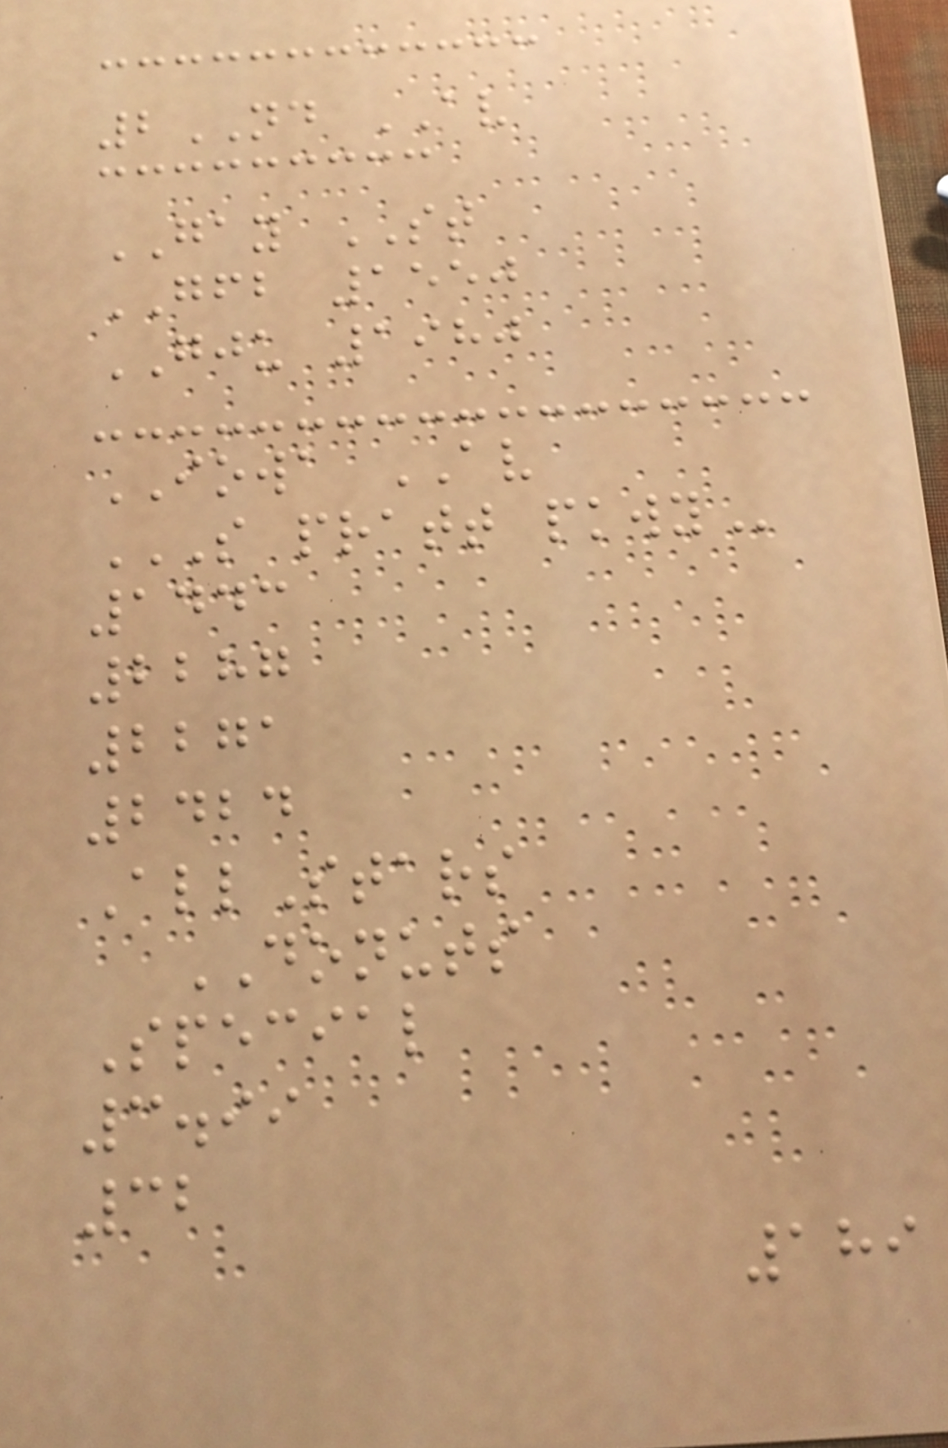2ND AV
GAY ST
GFB 1550
GJU 1980
IOWA AV
S PRATT PKWY
1443
2287
2271
2424
AllStars
DONUTS
Special
3.99
32
189
